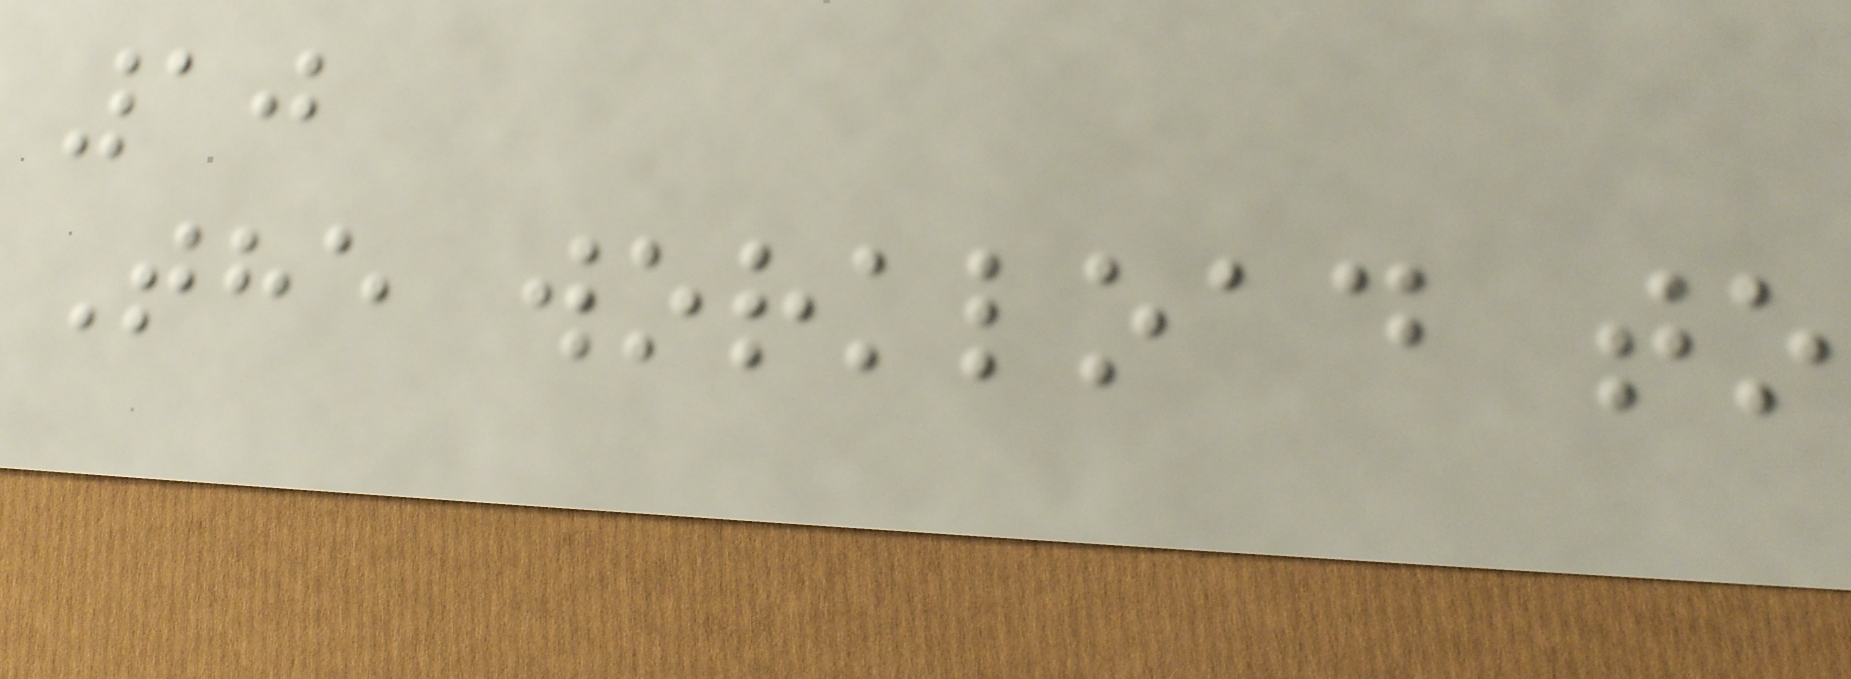10
The workload to
